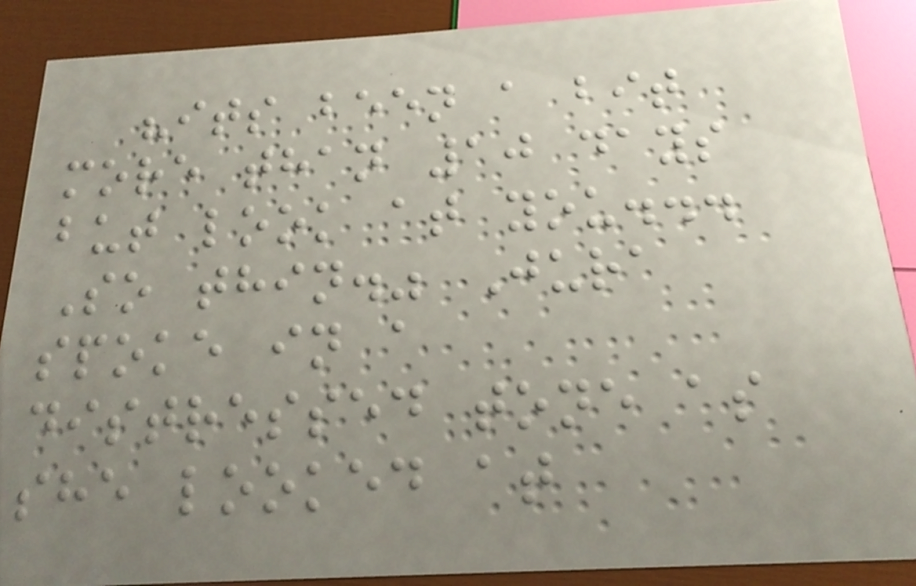"its been a bit
more than 10 days
but look at you...
So thin." Jura
spoke in a
distressed tone as
she looked at
